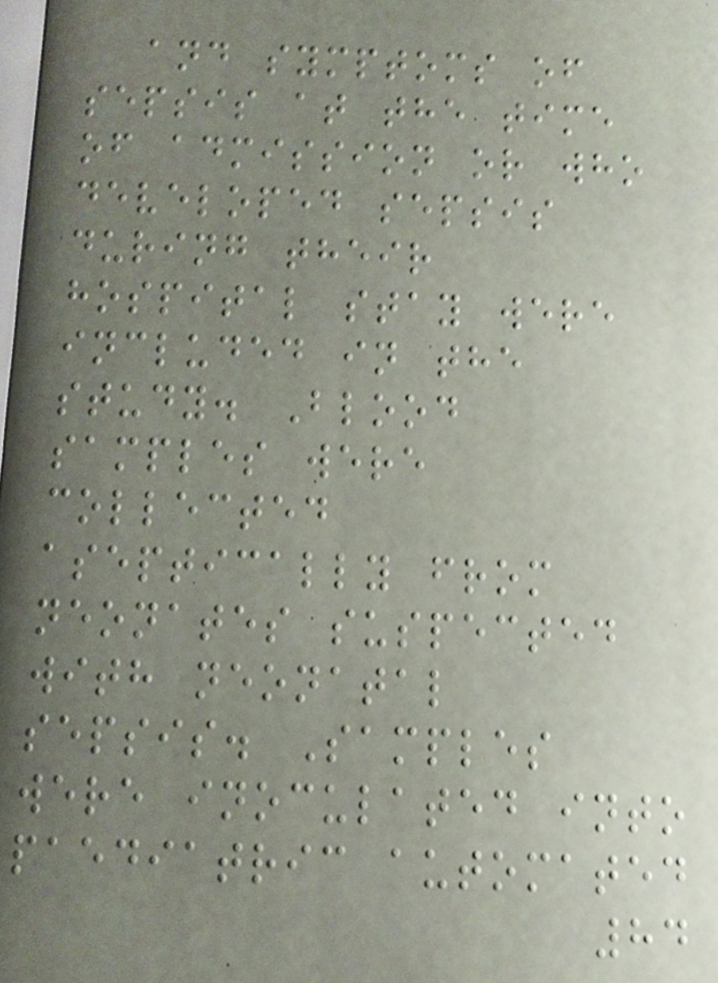and symptoms of
sepsis at the time
of admission or who
developed sepsis
during their
hospital stay were
included in the
study. Blood
samples were
collected
aseptically from
neonates suspected
with neonatal
sepsis. Samples
were inoculated into
paediatric automated
84
